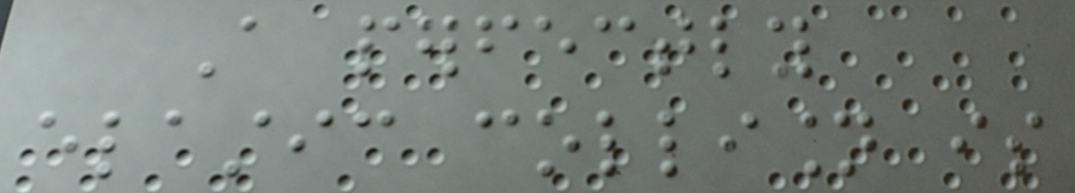A perfectly
elastic collision is
